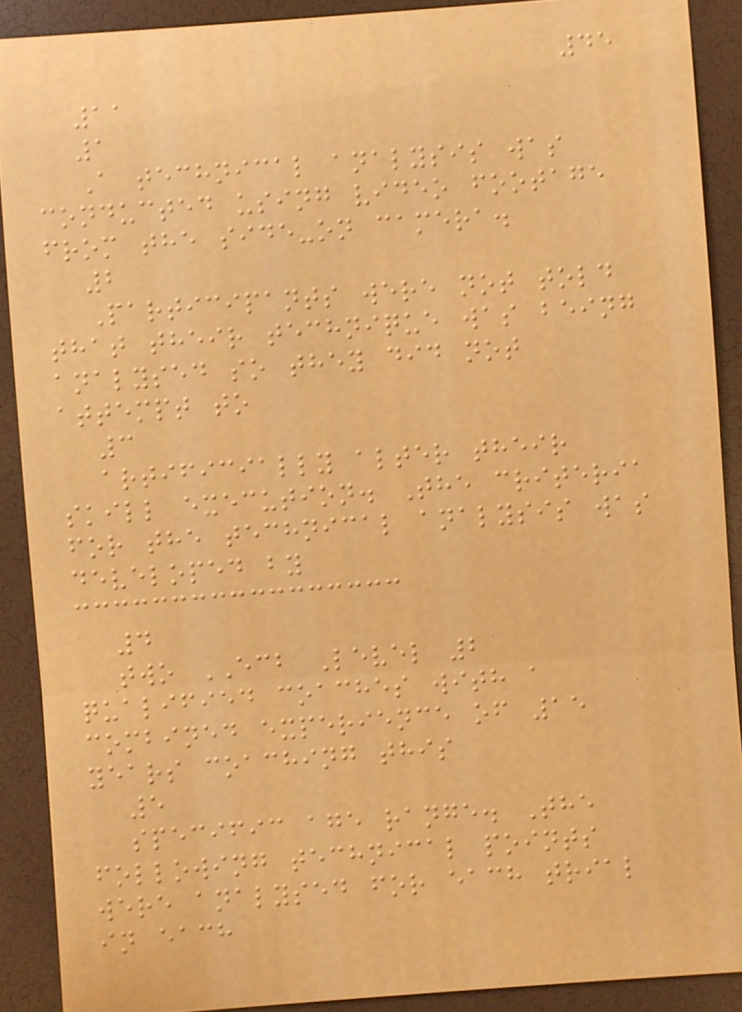45
11
1
A technical analysis was
conducted using video footage
from the side-on camera.
2
Participants were not told
that their technique was being
analysed so they did not
attempt to
3
artificially alter their
skill execution. The criteria
for the technical analysis was
developed by
4
two ECB Level 2
qualified coaches with a
combined experience of 15
years coaching this
5
specific age range. The
following technical points
were analysed for each trial
in each
